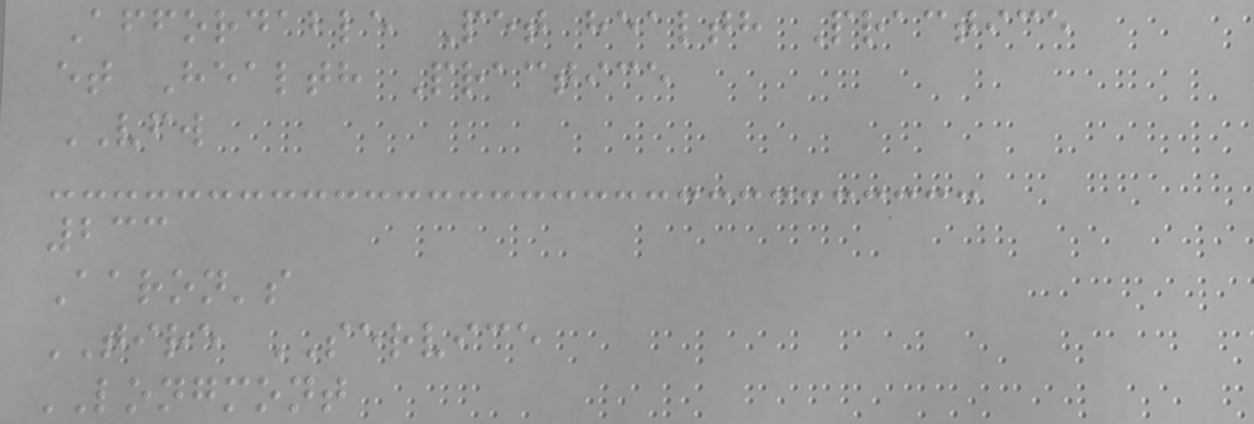Affordable Pet health Practice
et Health Practice
VFW
233
Aaron's
TIRE SERVICE
LONGMONT
